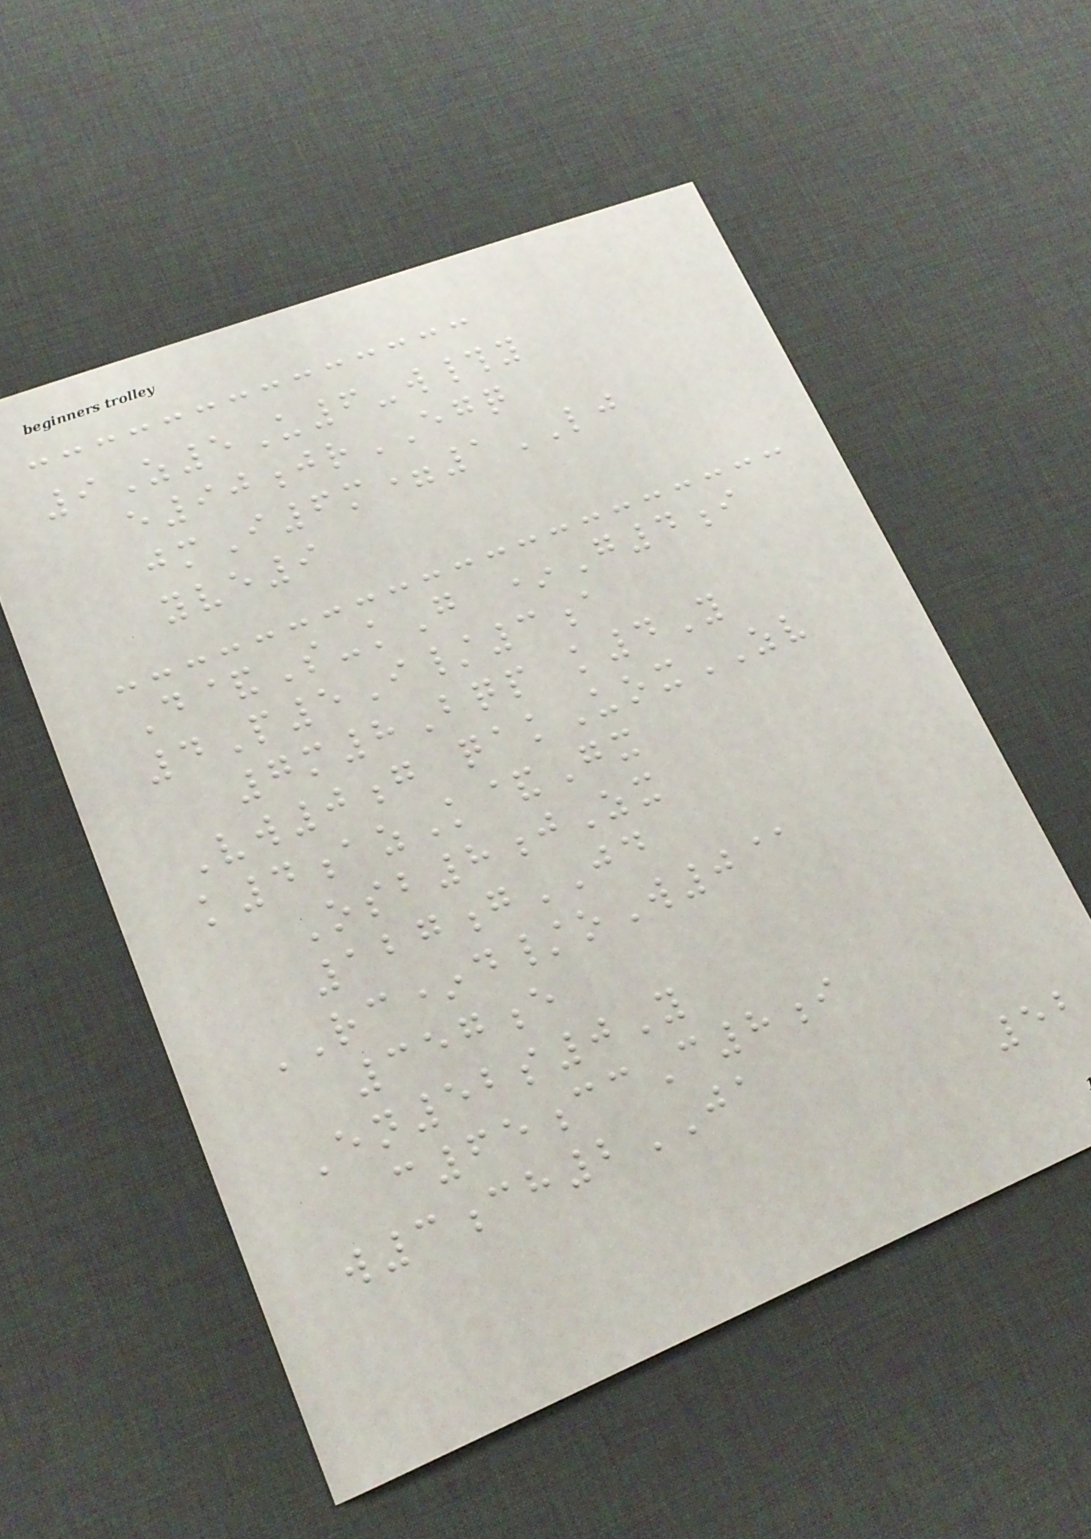9Z5U6-w#y
e90jrEGQ
jmI6m=1LJ
yve9
D&S-kG *G4i
4P5I/3a
7m8Bqp k4Y
Vw0g qakUoxZV
k4azK&Gx
Osb8jZx
127gJD
RC*d/oW0@
357e
En52s0Y
c65ccC8i
w3ch2JA
52
